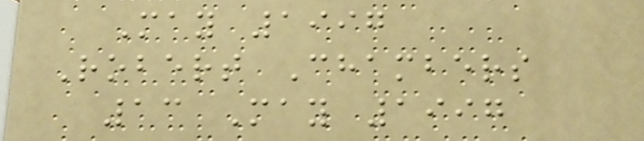May 1997
Robert Chambers
13 May 1997
